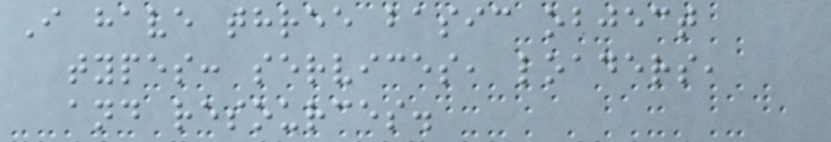I have three basic object
types: services, loaders,
and resources.
